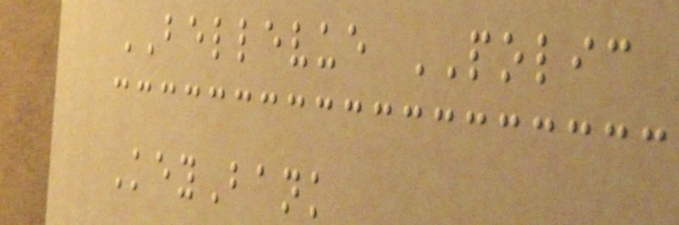BELLEVUE POLIC
KeyBank
